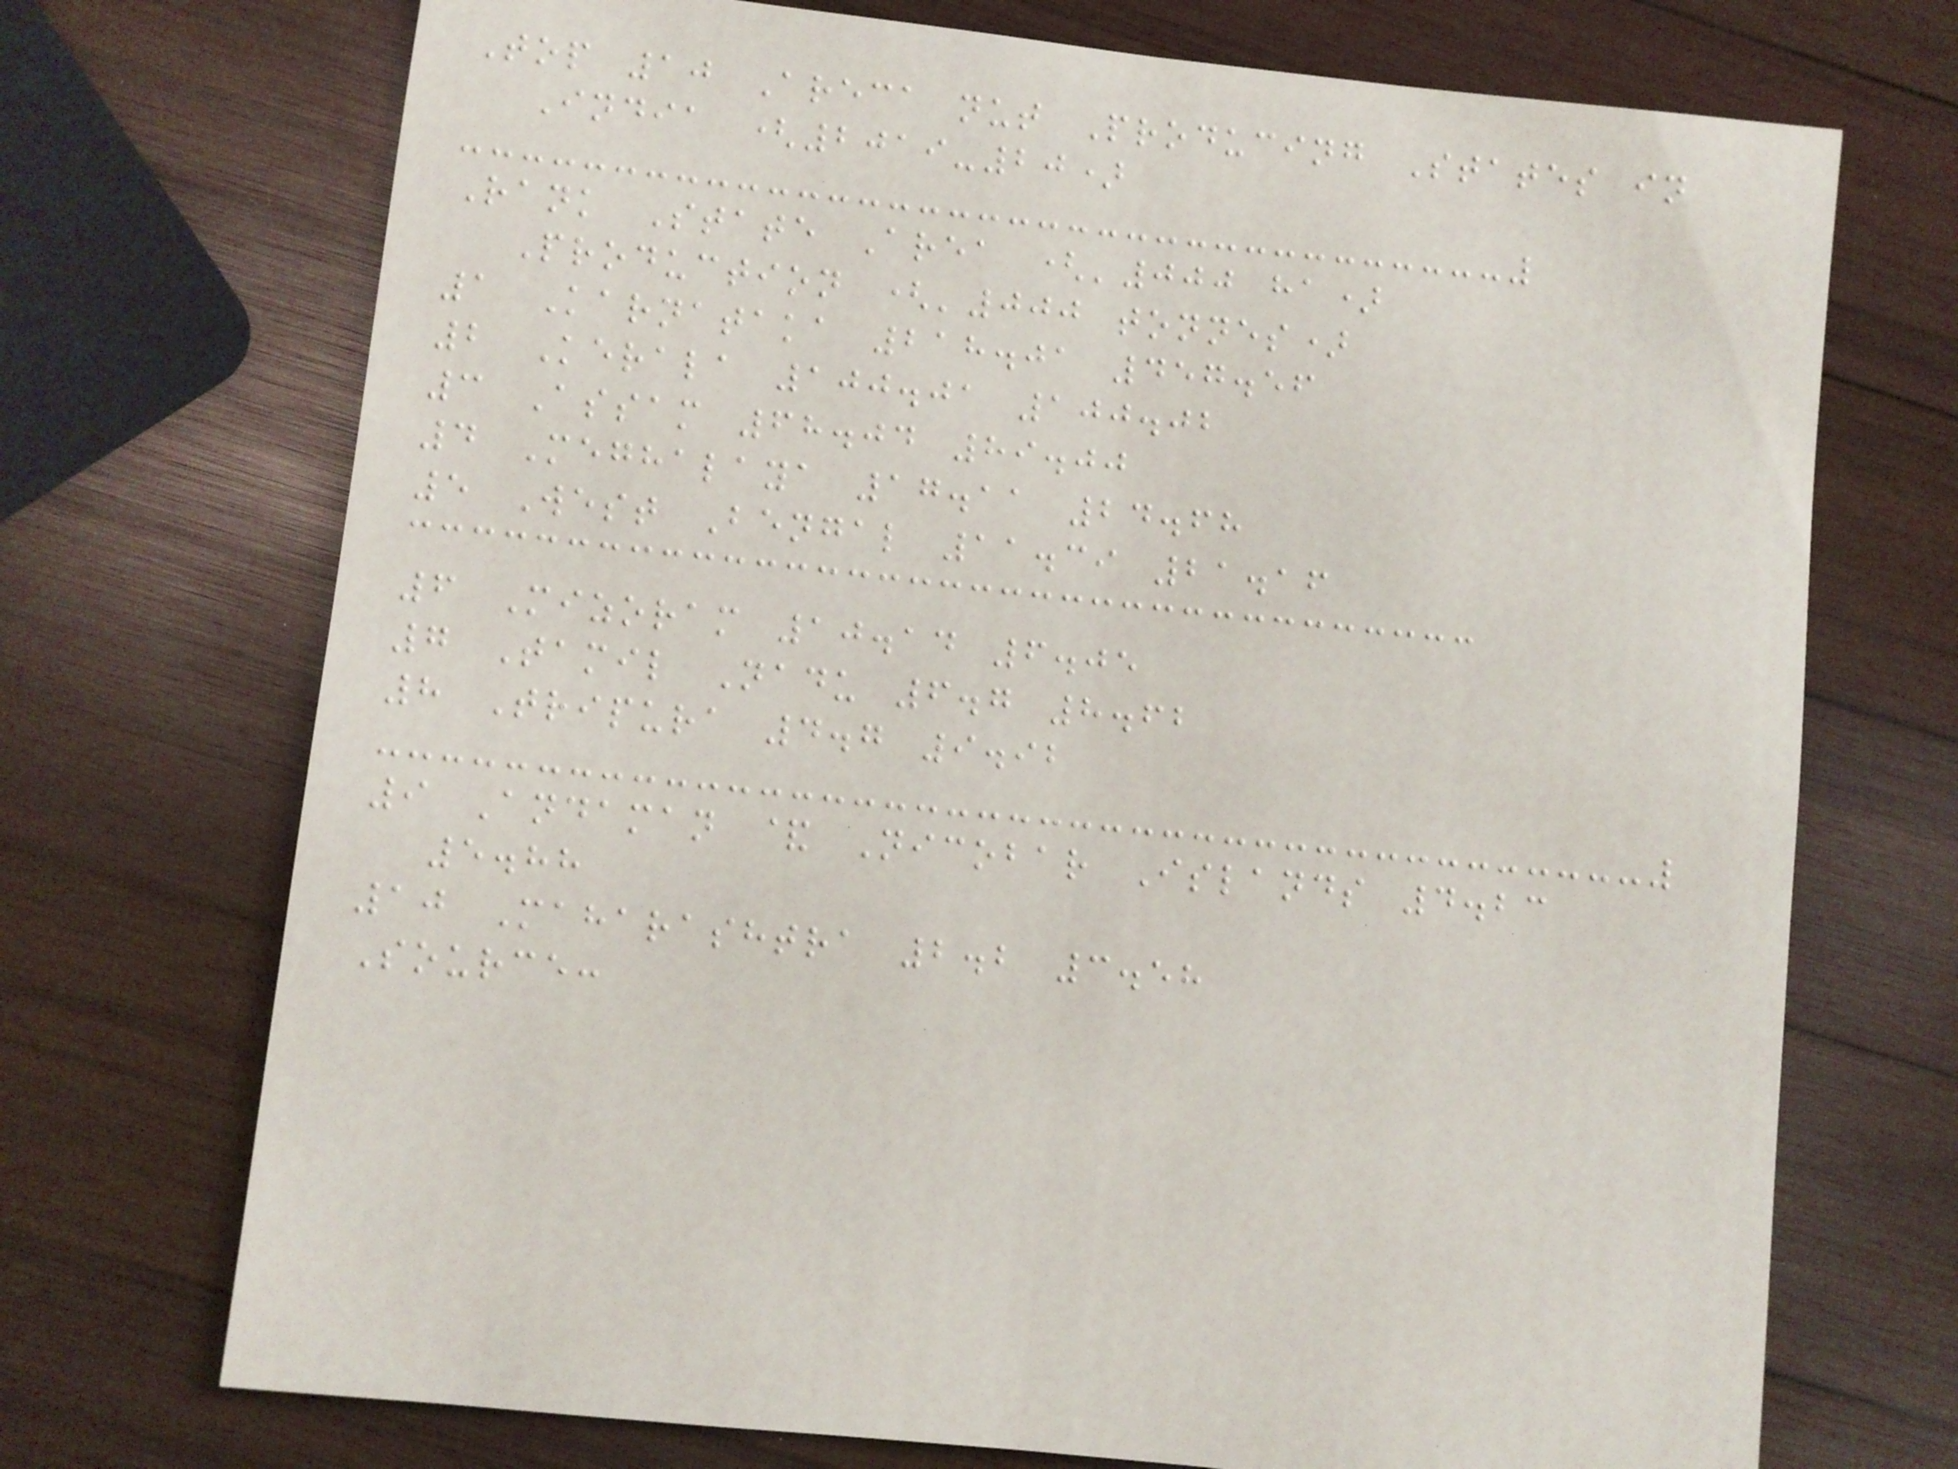Top 10 Areca nut Producing States in
India (2019-20)
Rank State Area ('000 ha)
Production ('000 tonnes)
1 Karnataka 218.01 457.56
2 Kerala 100.01 100.02
3 Assam 68.04 89.00
4 Meghalaya 17.11 24.68
5 West Bengal 11.39 21.16
6 Mizoram 10.14 6.05
7 Tamil Nadu 6.7 8.62
8 Tripura 4.7 9.92
9 Andaman & Nicobar Islands 4.23
5.88
10 Maharashtra 2.2 3.58
Source:
